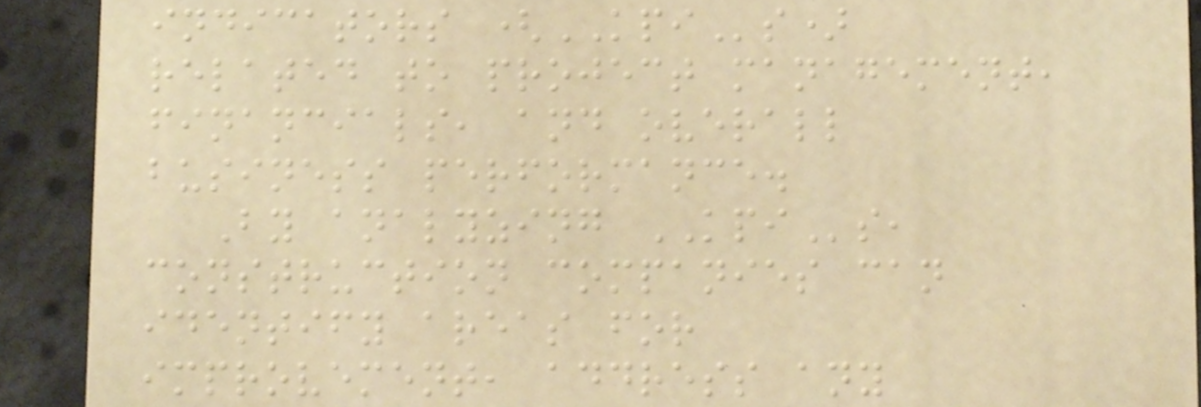indicators (KPIs)
related to project management,
financials, and overall
business performance.
By analyzing KPIs,
construction companies can
identify areas for
improvement, address any
